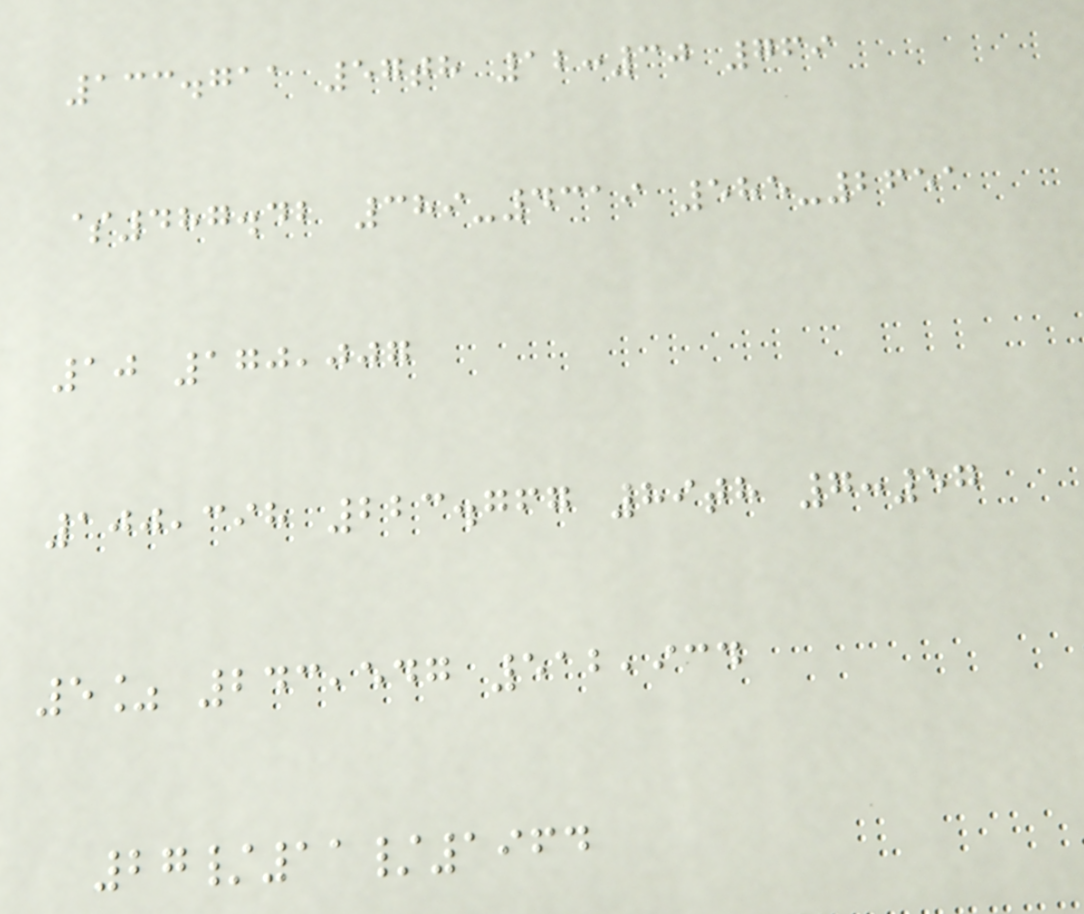133.711 57th 12:30 769
$487.42 389-4319 585-2651
10 170,007
100,398 223.767 89th 7:57
5% 243,547 512,934
27/11/1964
